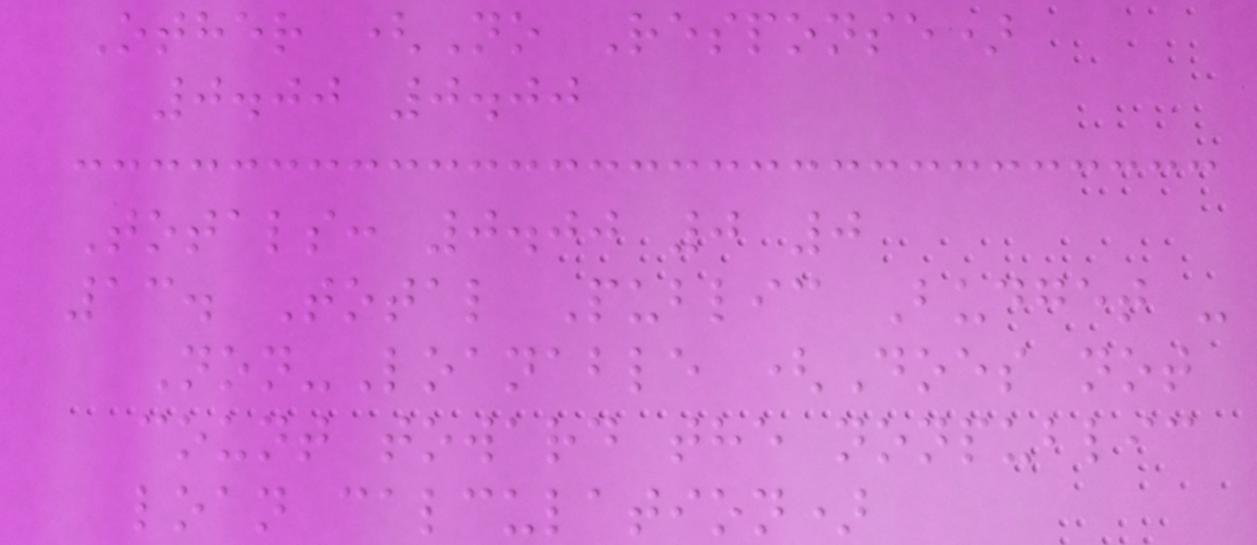Other (No Response)
0.00 0.00
Totals: 0.00 0 0
13. Total Public Budget -
Non-Loanable (Does not
count toward the nonpublic
loan calculation)
